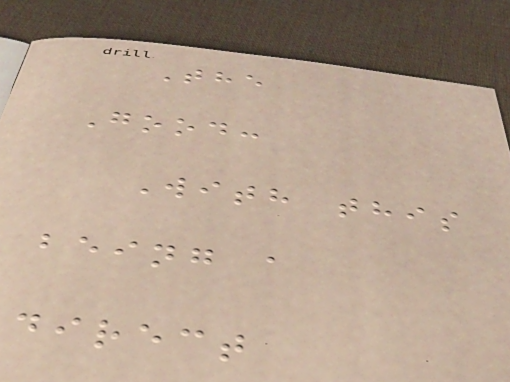The
Good:
With this
being a
direct
